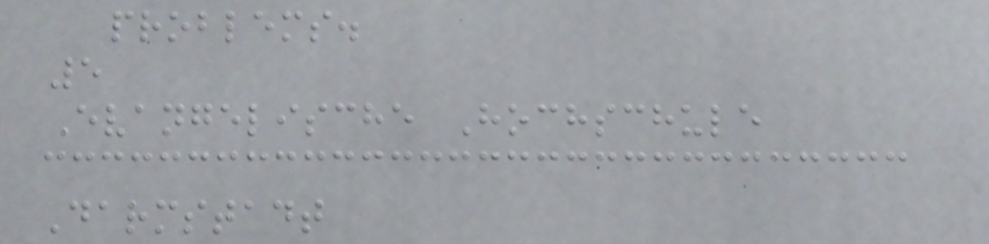problems.
5
Evangelische Hochschule
Darmstadt
